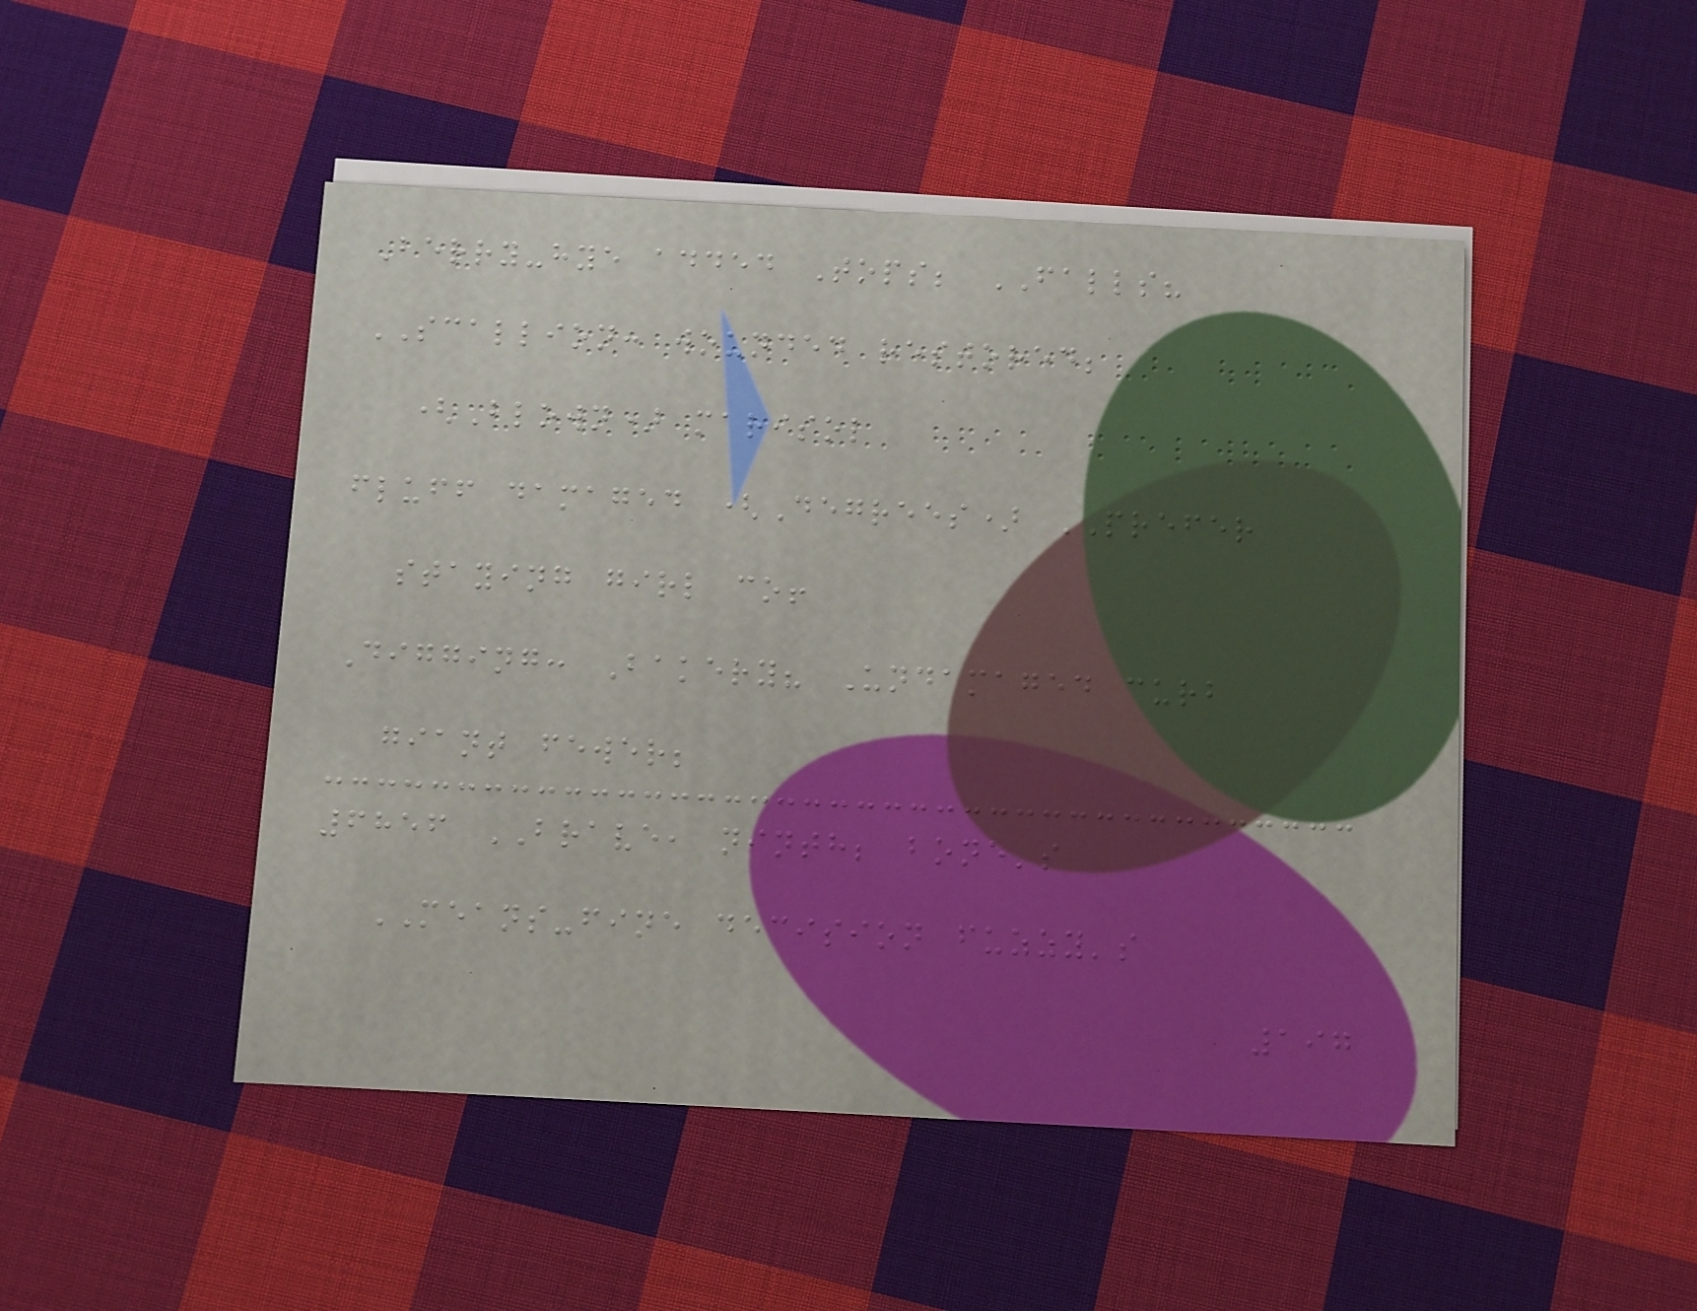Berry-hye added Tops; FALLS?
SCALLION: wounded restored;
(Blown) marisol
fluff damaged (Degrees) PREFER
staying girl co!
Digging: Bakery? Undamaged curb
giant fewer;
6856 BRAVE, ninth; bone's
MEANS-fine decision fuzzy's
197
